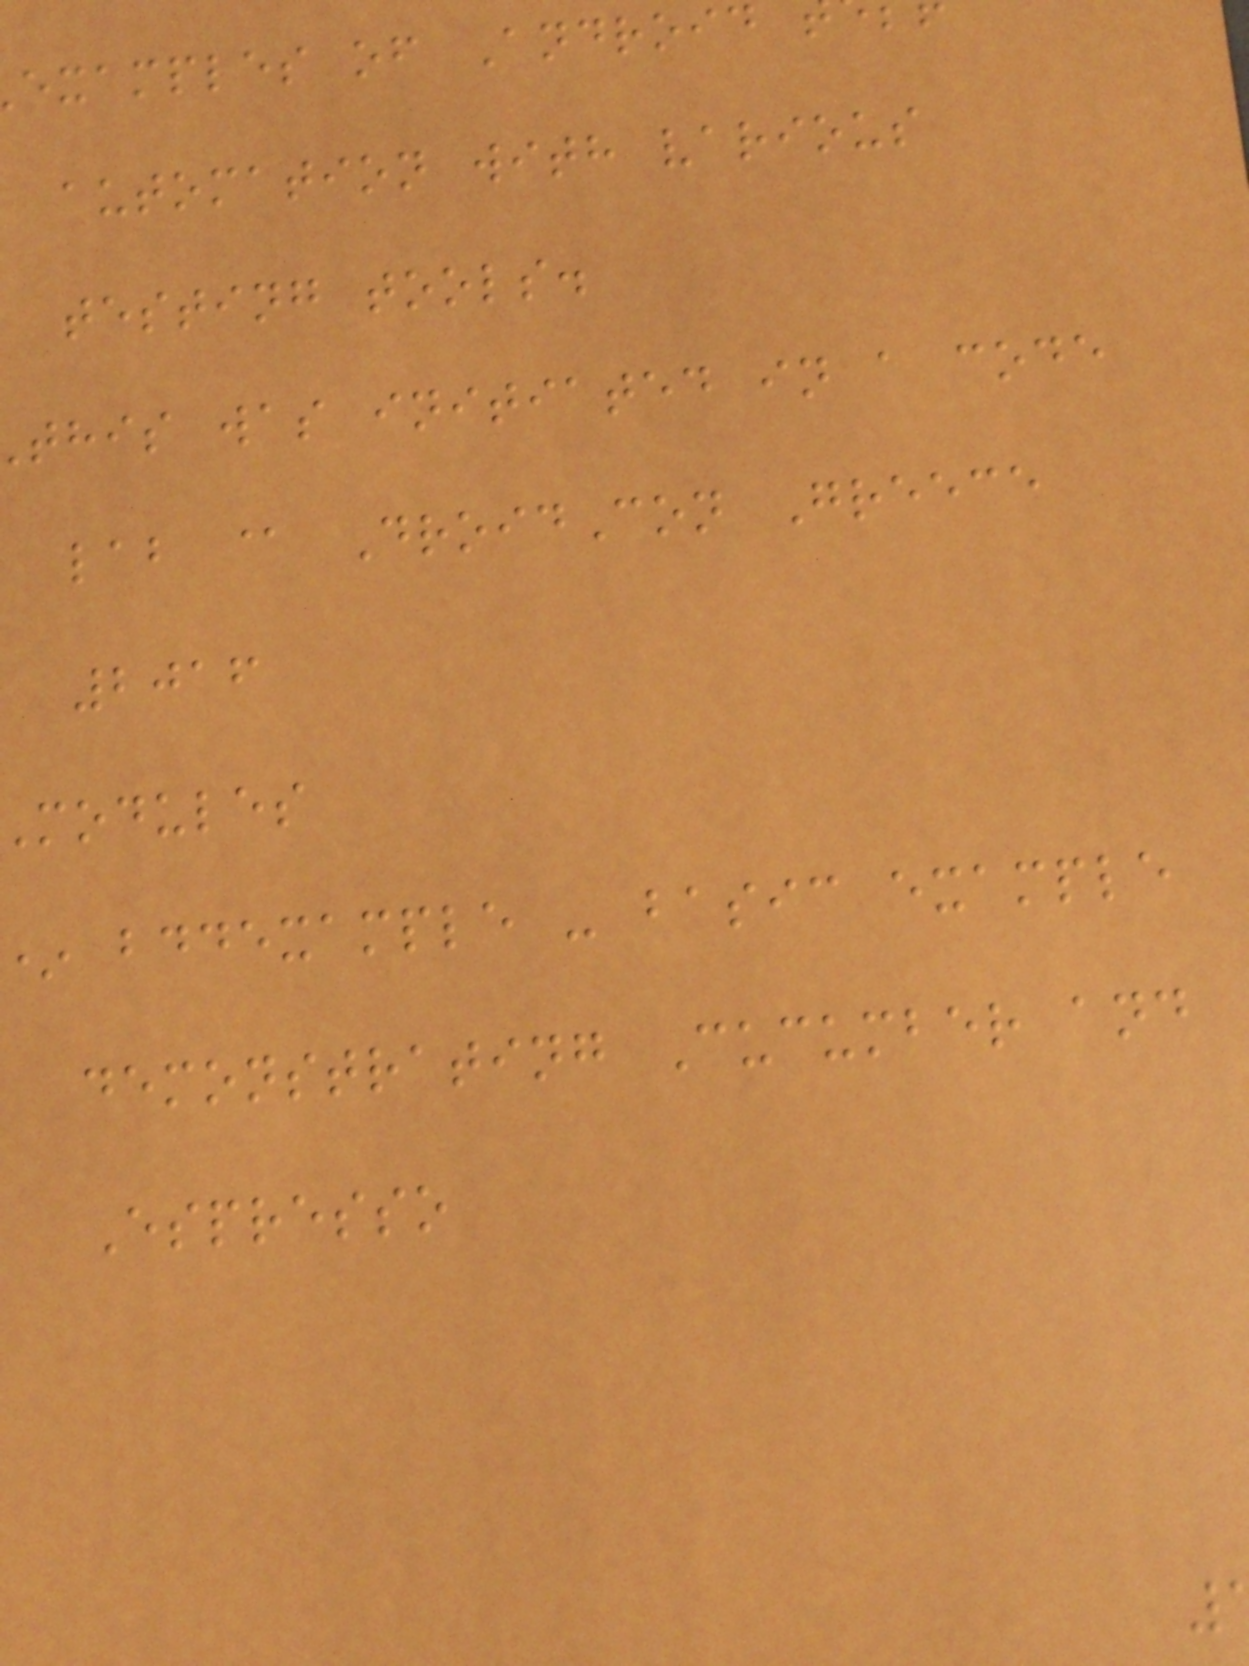examples of Android
automation with various
testing tools.
this was initiated in a code
lab @ DroidCon Greece
2016
modules
bddexample - basic example
demonstrating Cucumber and
Espresso
